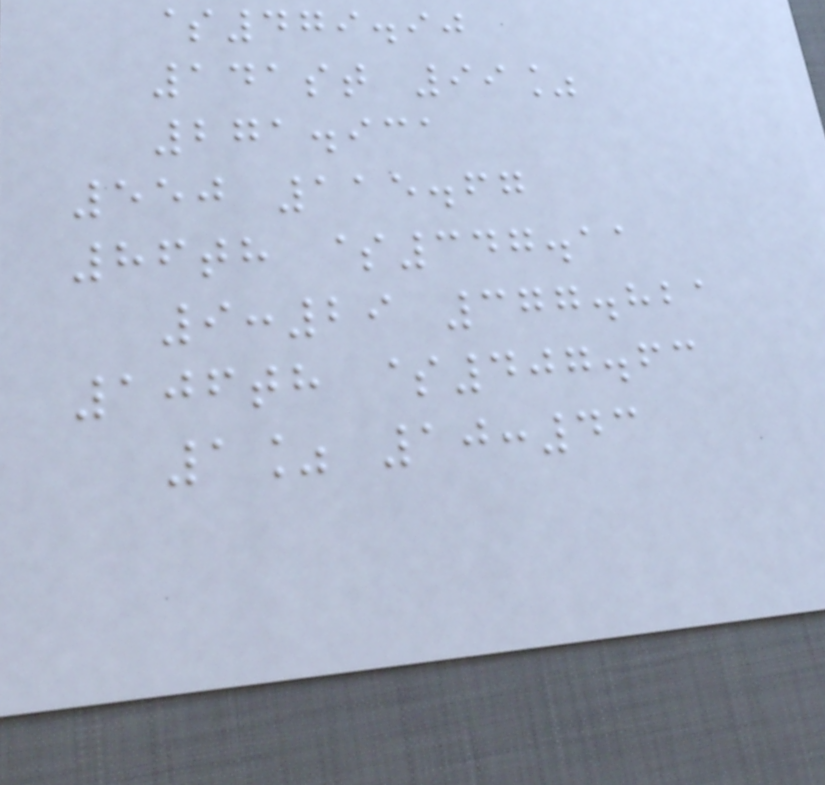$479.90
141st 99%
271.931
550 115.67
86th $347.11
9:29 377.821
106th $407.63
1% 10:43
